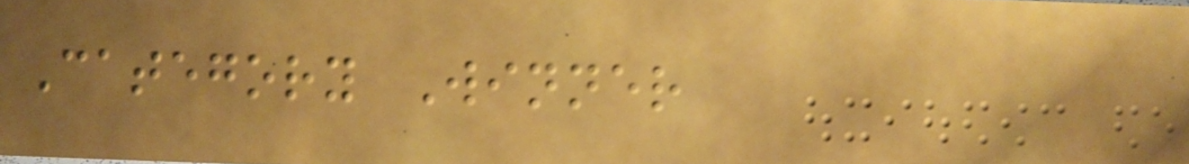Category Winner
